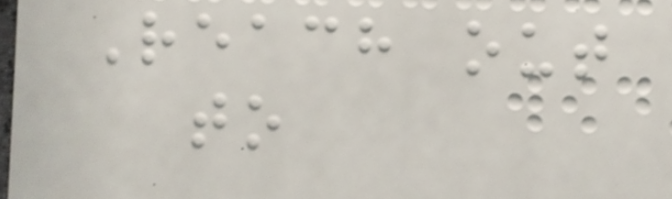Reach out
to
